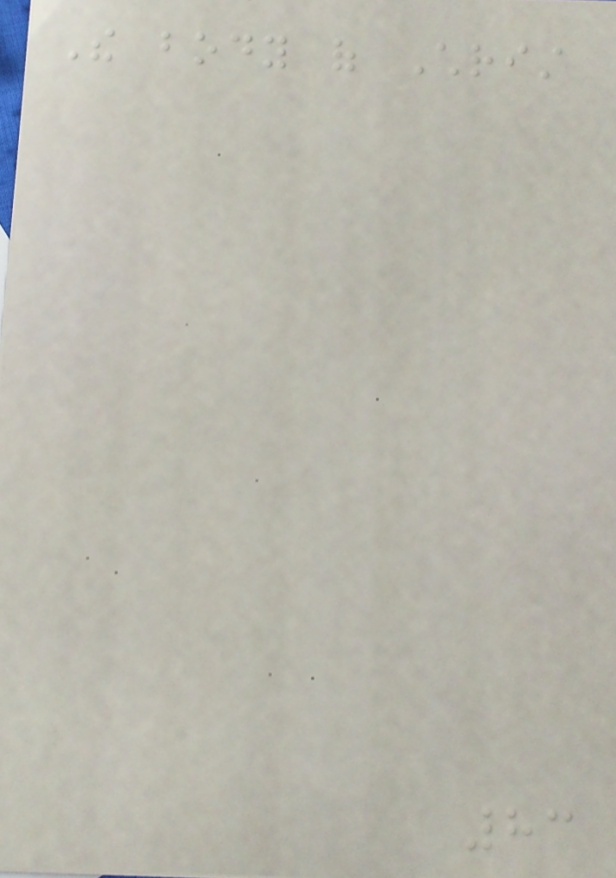The body of Christ
83
